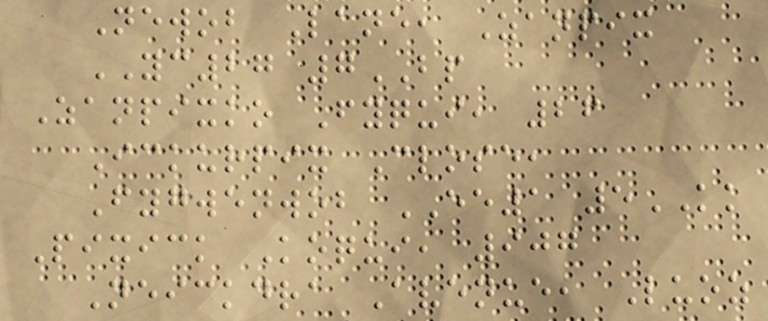Newob Lane, Zanpix
YC27 7BP
Zanpixko Fyqui, 26
Ickurpix Close,
Fygwenwob EE1 5KK
Pixick Koqui, 907
Neickdra Avenue, Luoz
